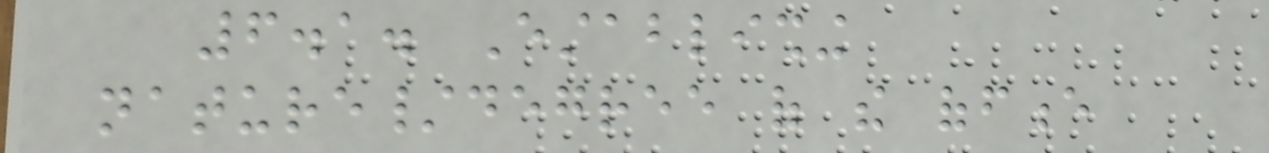6.1. Establishing
nature/degree of the offence
